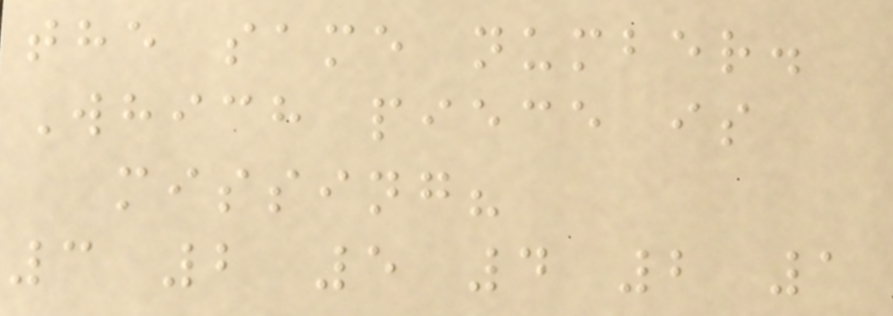the same number.
Which piece is
missing?
3 2 5 4 2 1
